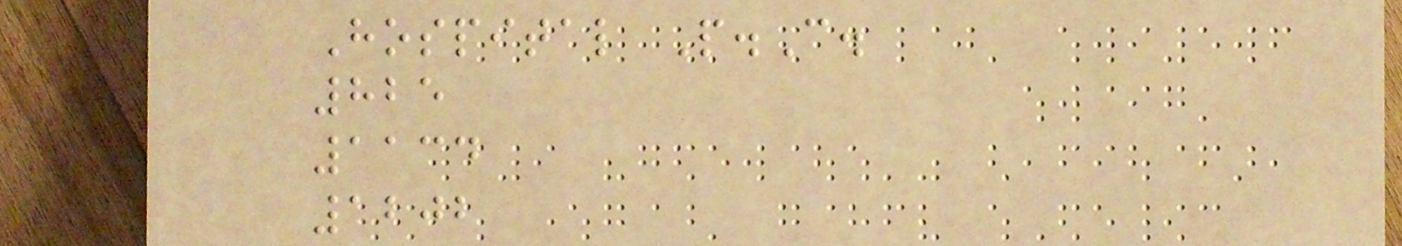Hospital P.C.
825
1134
1202
